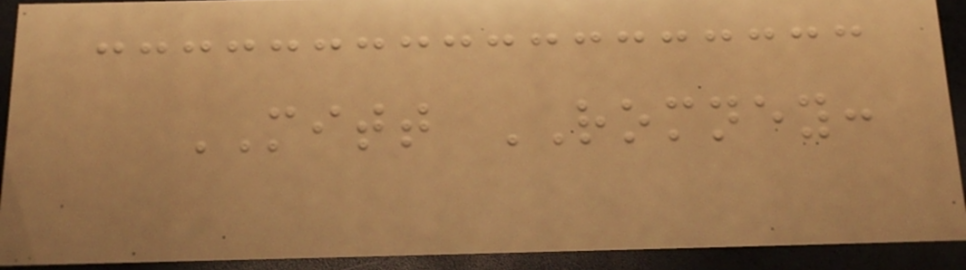MITT ROMNEY:
